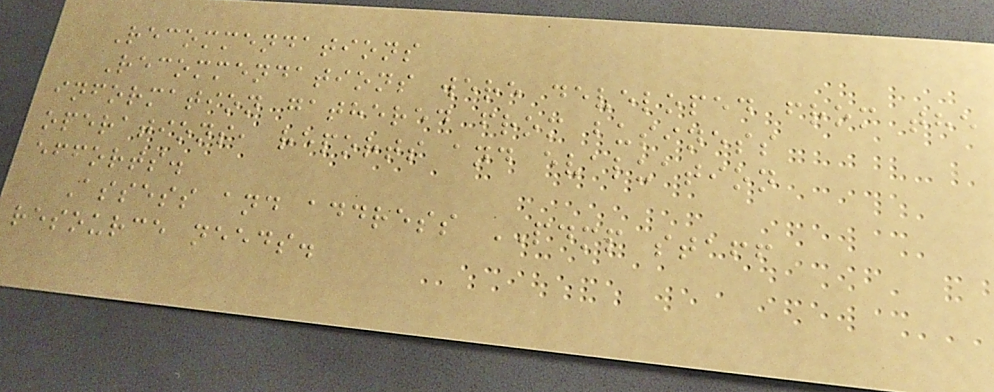Recommendations
Recommendations were developed from the
information gathered from business
operations, reports and evaluation
efforts.
Assess and address PDMP staff
resource needs.
